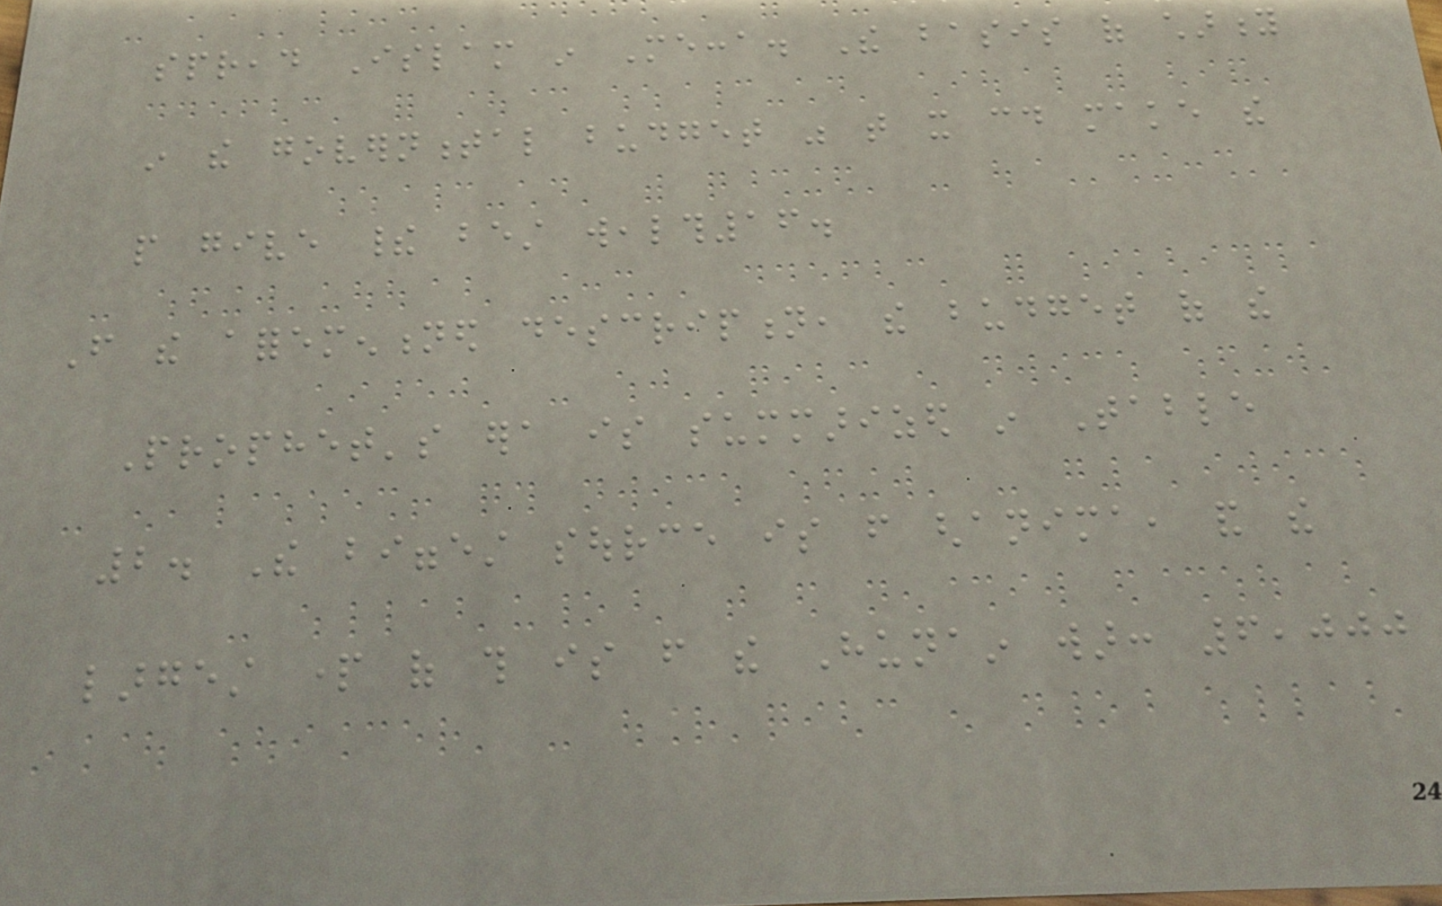spread Islam in Mecca. The basis of charity
in the governmental budget was that it could make the
people give their best wealth16.
From the aforementioned description, the budget of the
Prophet's era is summarized in Table
2. The biggest source is from ghanima, and the
largest part of this is from the Hunain war: 6,000
